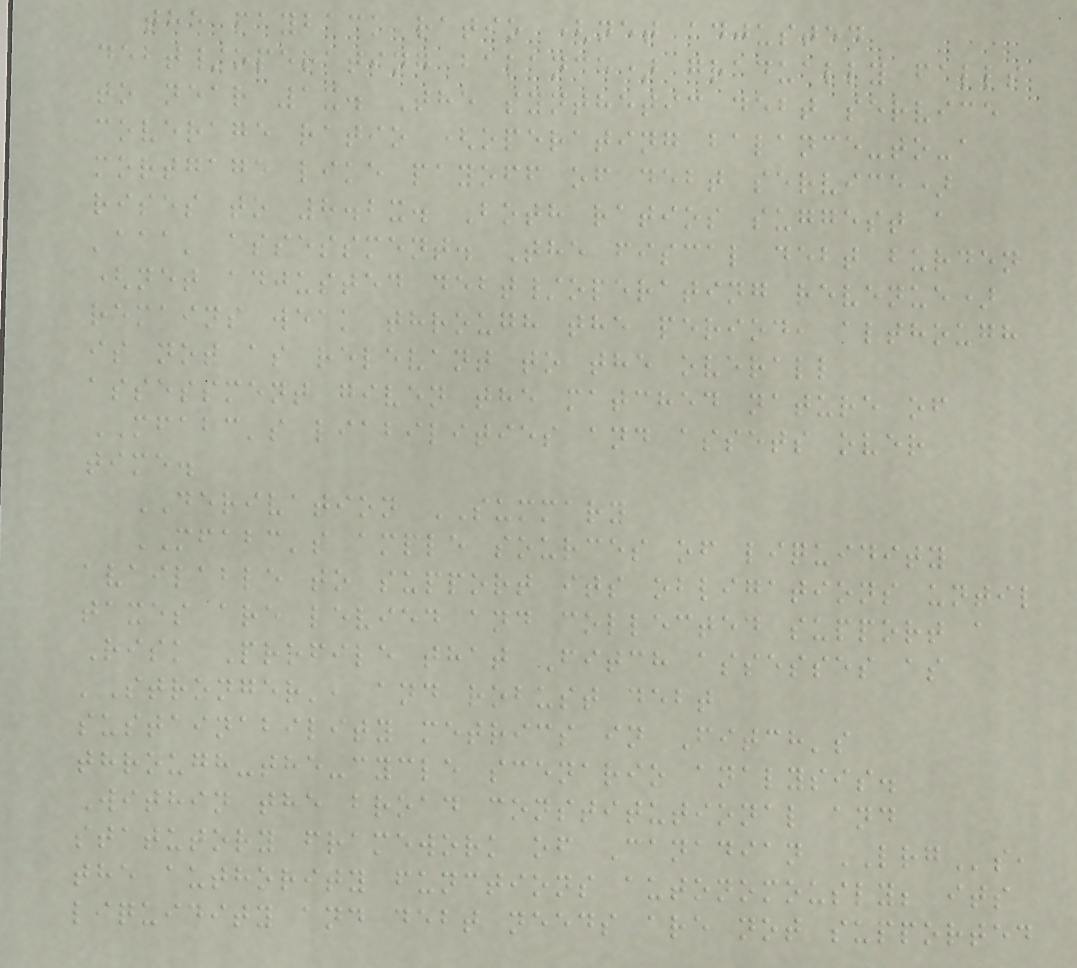the payback ratio (net adjusted
debt/operating balance) gradually falls
to near 1x. The synthetic debt service
coverage ratio (operating balance-to-a
mortgage like payoff of debt service)
rises to 8.2x. Both ratios suggest a
'aaa' assessment. The fiscal debt burden
(net adjusted debt/operating revenue)
remains weak through the period, although
is not as relevant to the overall
assessment given the matched nature of
MFABC's liabilities and assets over
time.
DERIVATION SUMMARY
MFABC's ample sources of liquidity
available to support its obligations until
taxes are levied and collected support a
Risk Profile that Fitch assesses as
'Stronger', and robust debt
sustainability metrics in Fitch's
through-the-cycle scenario analysis.
Within the broad constitutional and
statutory framework of Canadian LRGs,
the authority functions autonomously; its
liquidity and debt needs are not supported
